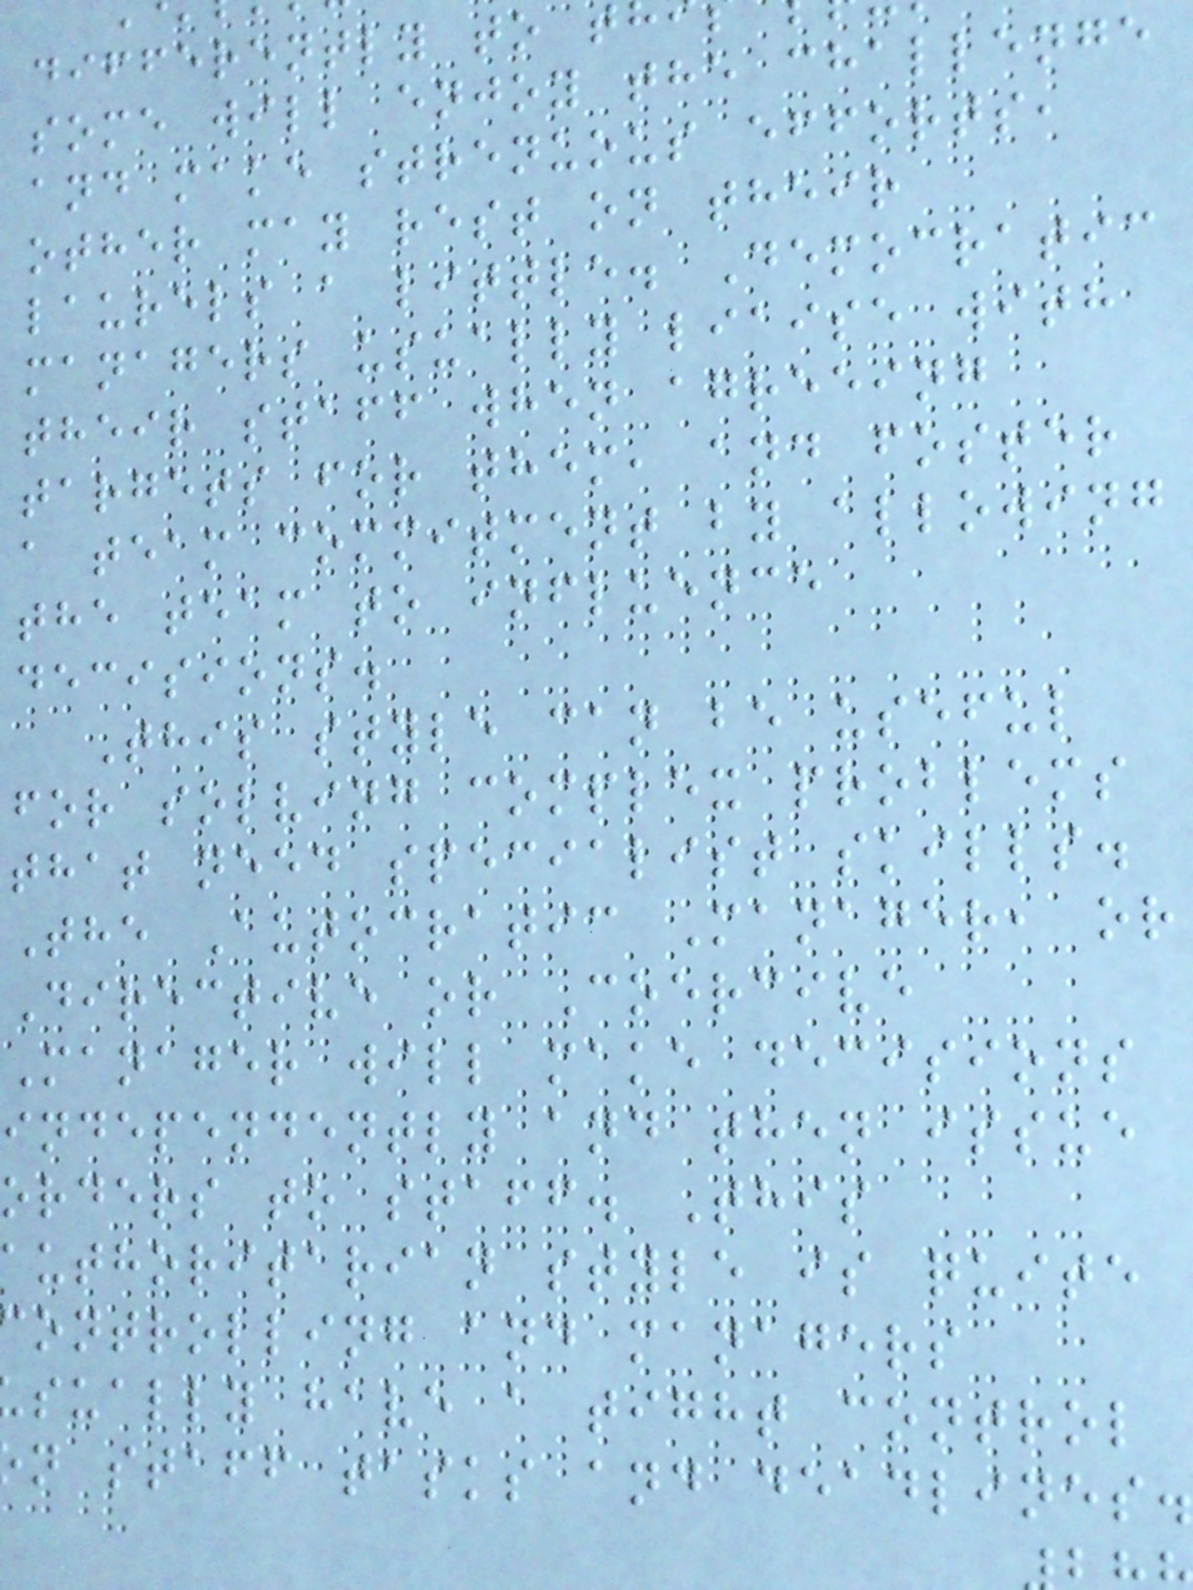differently to t
some will enjoy the challenge
and make strenuous efforts,
other may rest on their
laurels a little. Democratic
managers usually liaise with
their staff when agreeing
targets for them, and foster
a team commitment by allowing
the team to influence
decisions.
This style can be useful
for solving complex problems
that need specialist skills.
The Autocratic Manager, or
Directive or Coercive
Manager will make decisions
independently and then issue
orders to staff. This
authoritarian style is quite
ontrolling and managers
sually have a tight control
n staff tasks and deadlines.
